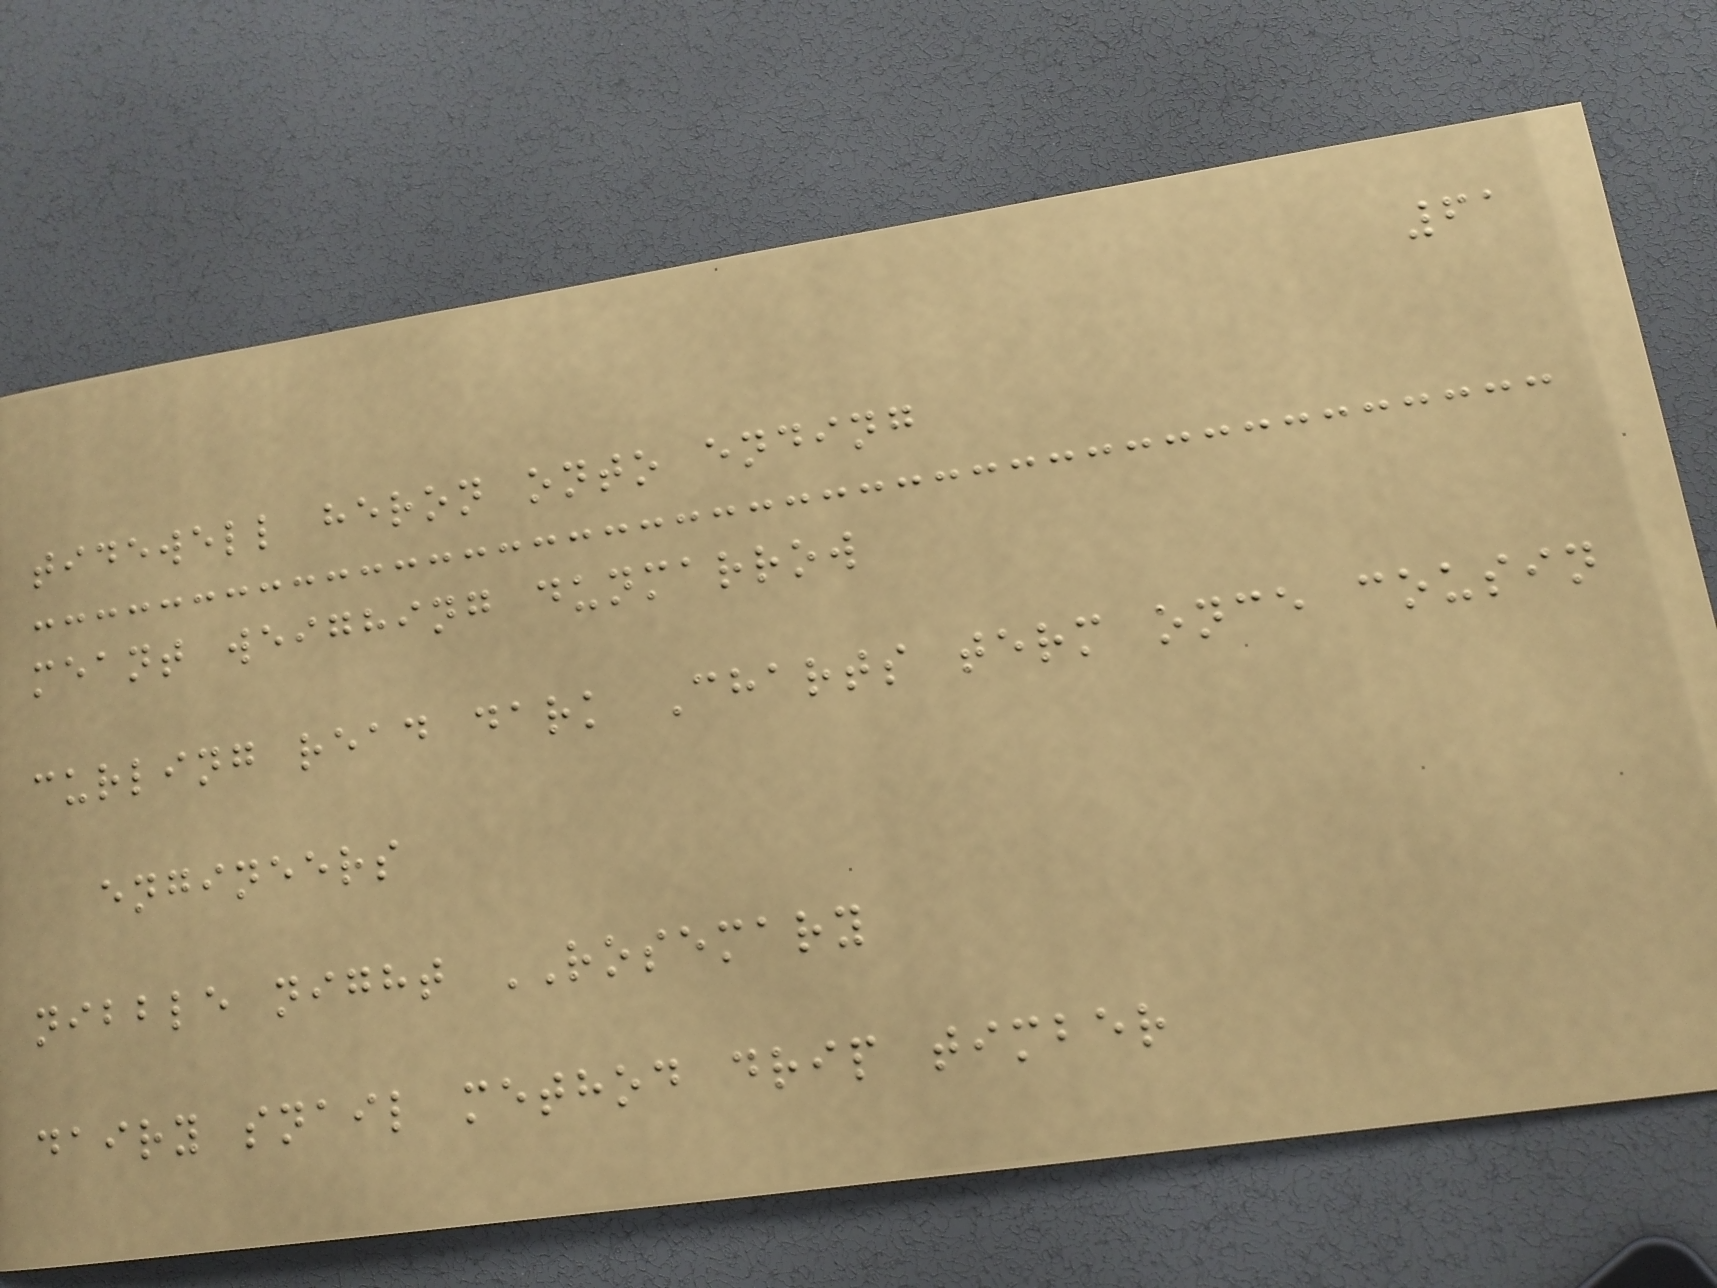61
tidewell heron onto ending
meant weighing dunmarrow
curling read dark Charts term once cousin
engineers
nibble night ROSEMARY
dairy snail method drip timber
